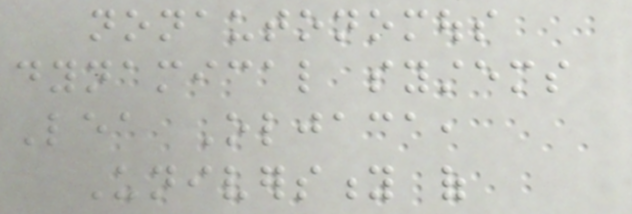nonautonomous
dynamical systems
Lea Oljaca,
University of
